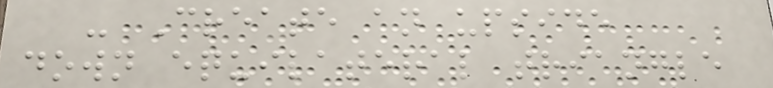- Create an upside
down equilateral triangle
